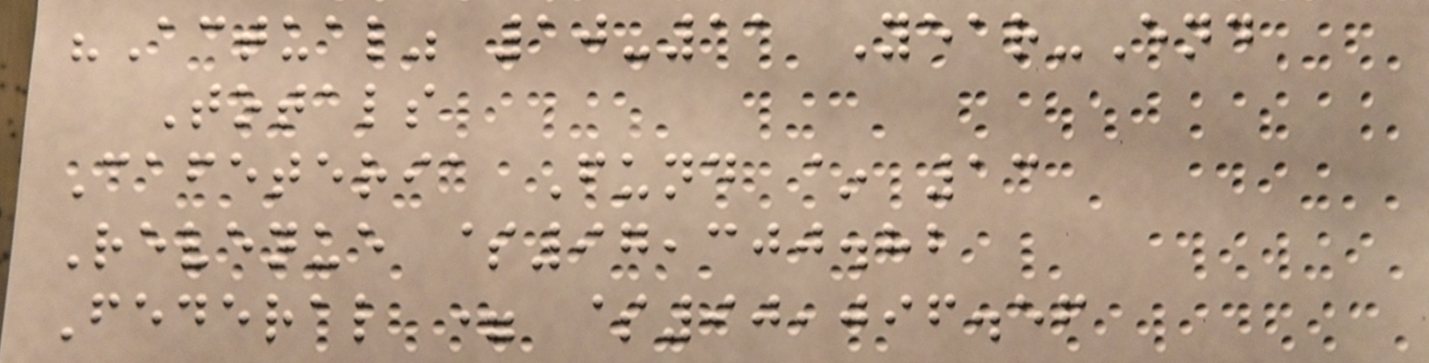"Actual" 10-11 Year-End
Totals
Cafeteria Fund ~ 13
Revenue $97,300.82
Federal = $90,096.56
